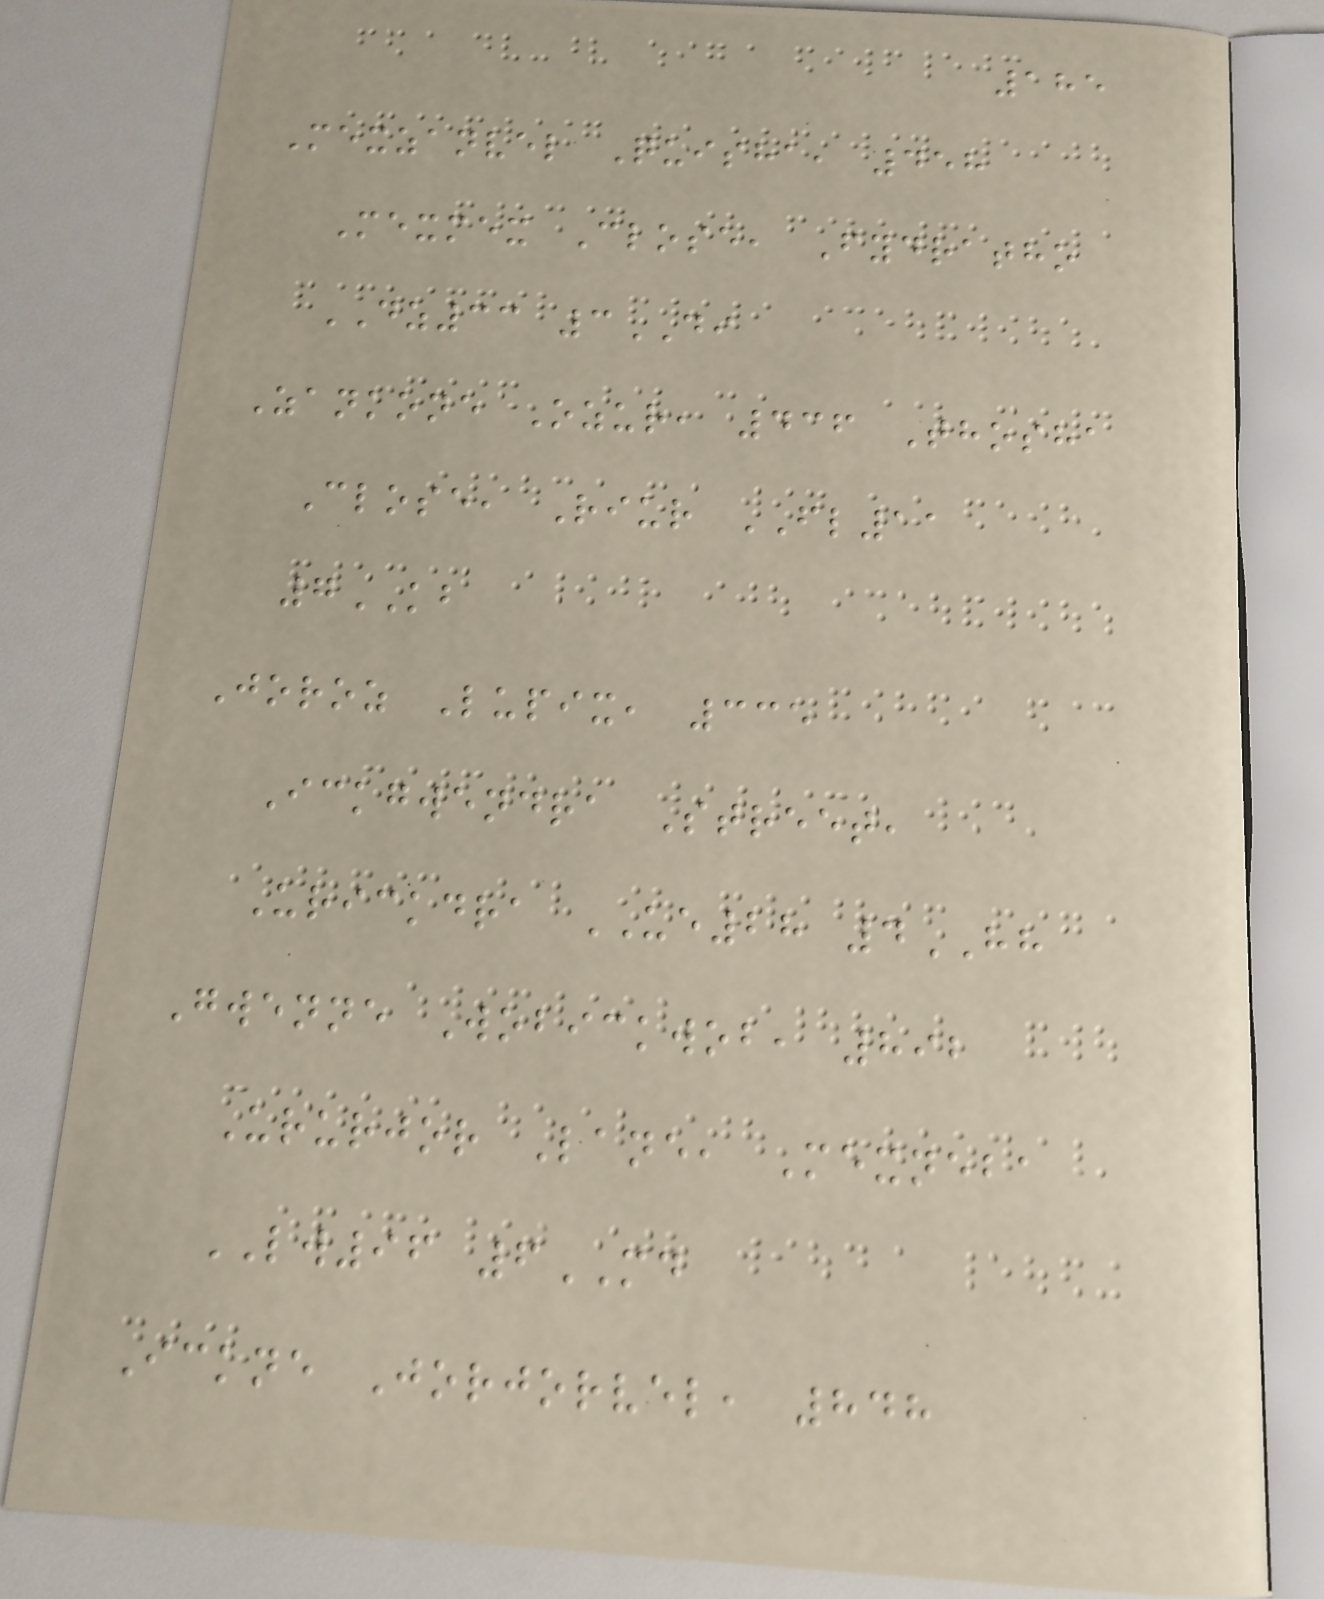185
Mexzanvel Quisha, 458
Mexmex Close, Fydratho
DZ33 3DI
Zankone Ozur, 436 Thosha
Close, Riur FL11
7KB
Joroz Lupix, 335
Ickgwendra Street,
Urickdra UE28 4HH
Gwenne Wobickwob, 892
Ururjor Lane, Mexneba
LW96 6MD
Ickne Jorjorvel, 848
